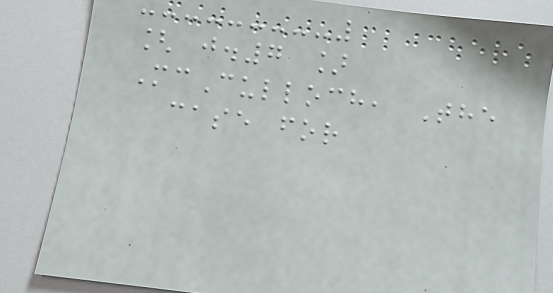[ j.7 ]
McCulloch, The
case for
